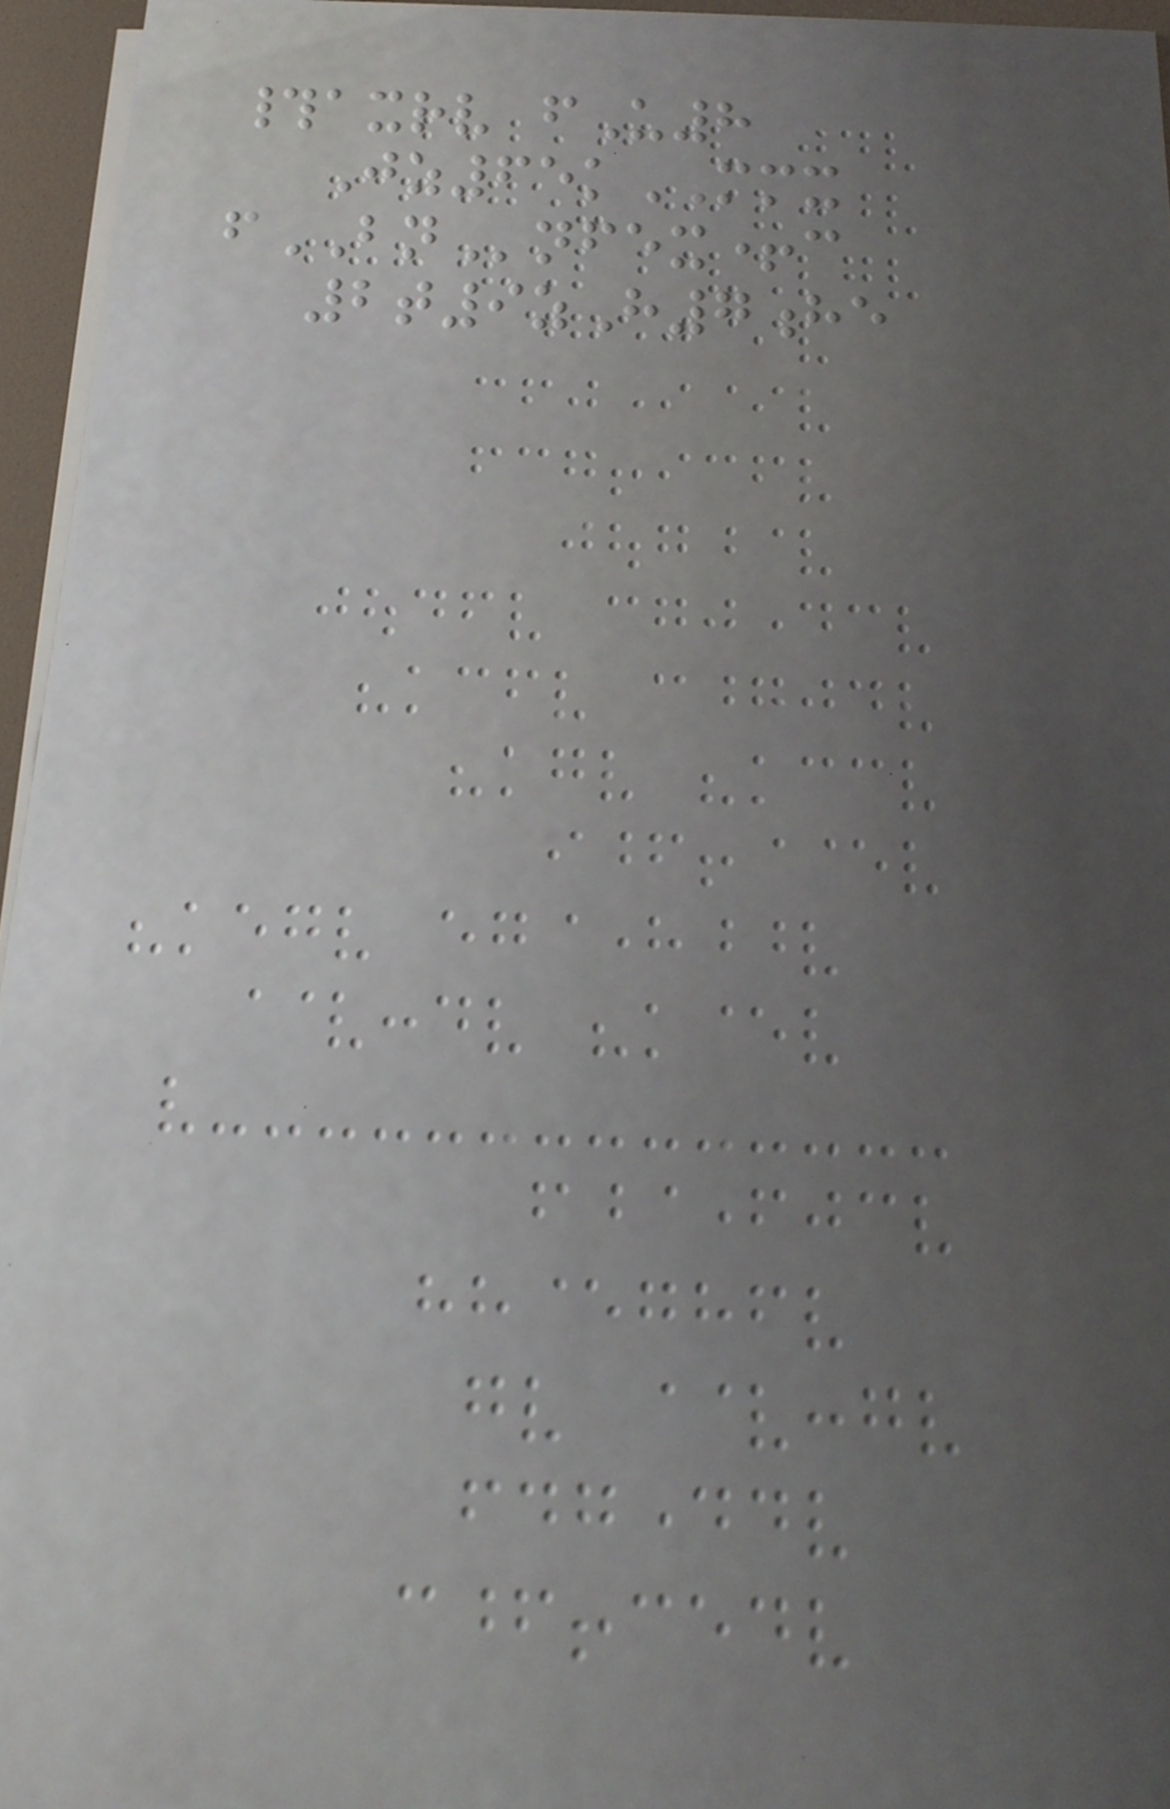#axrv fU8
Jz65kMMX
fBNnfex+c
2t9zH7he
